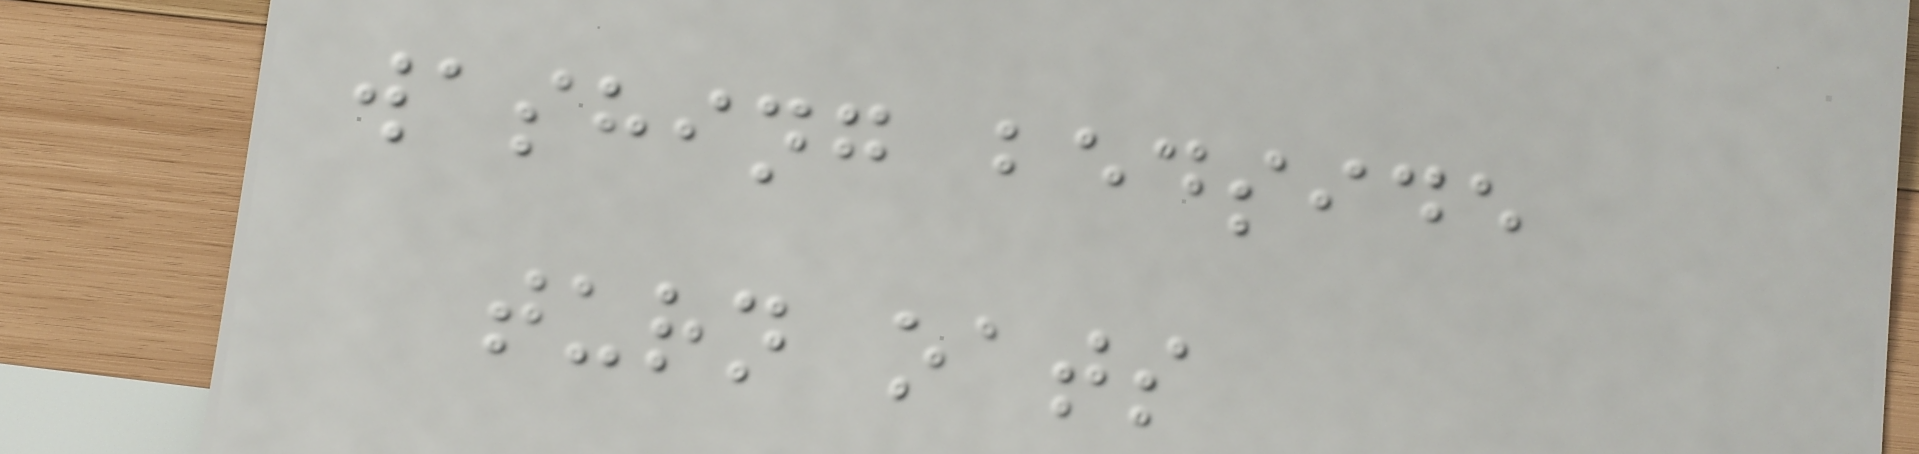washing bedside
turn oats
